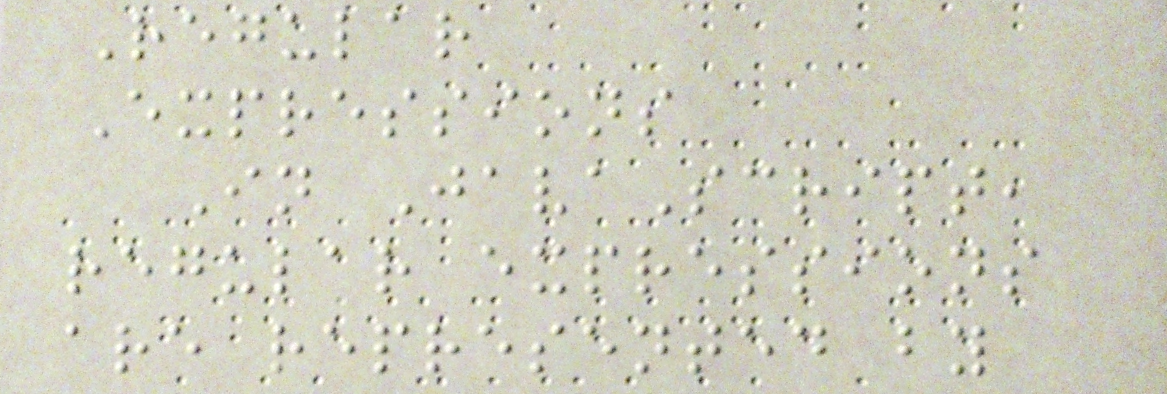Regular
Expressions
In JavaScript,
regular expressions
are represented by
